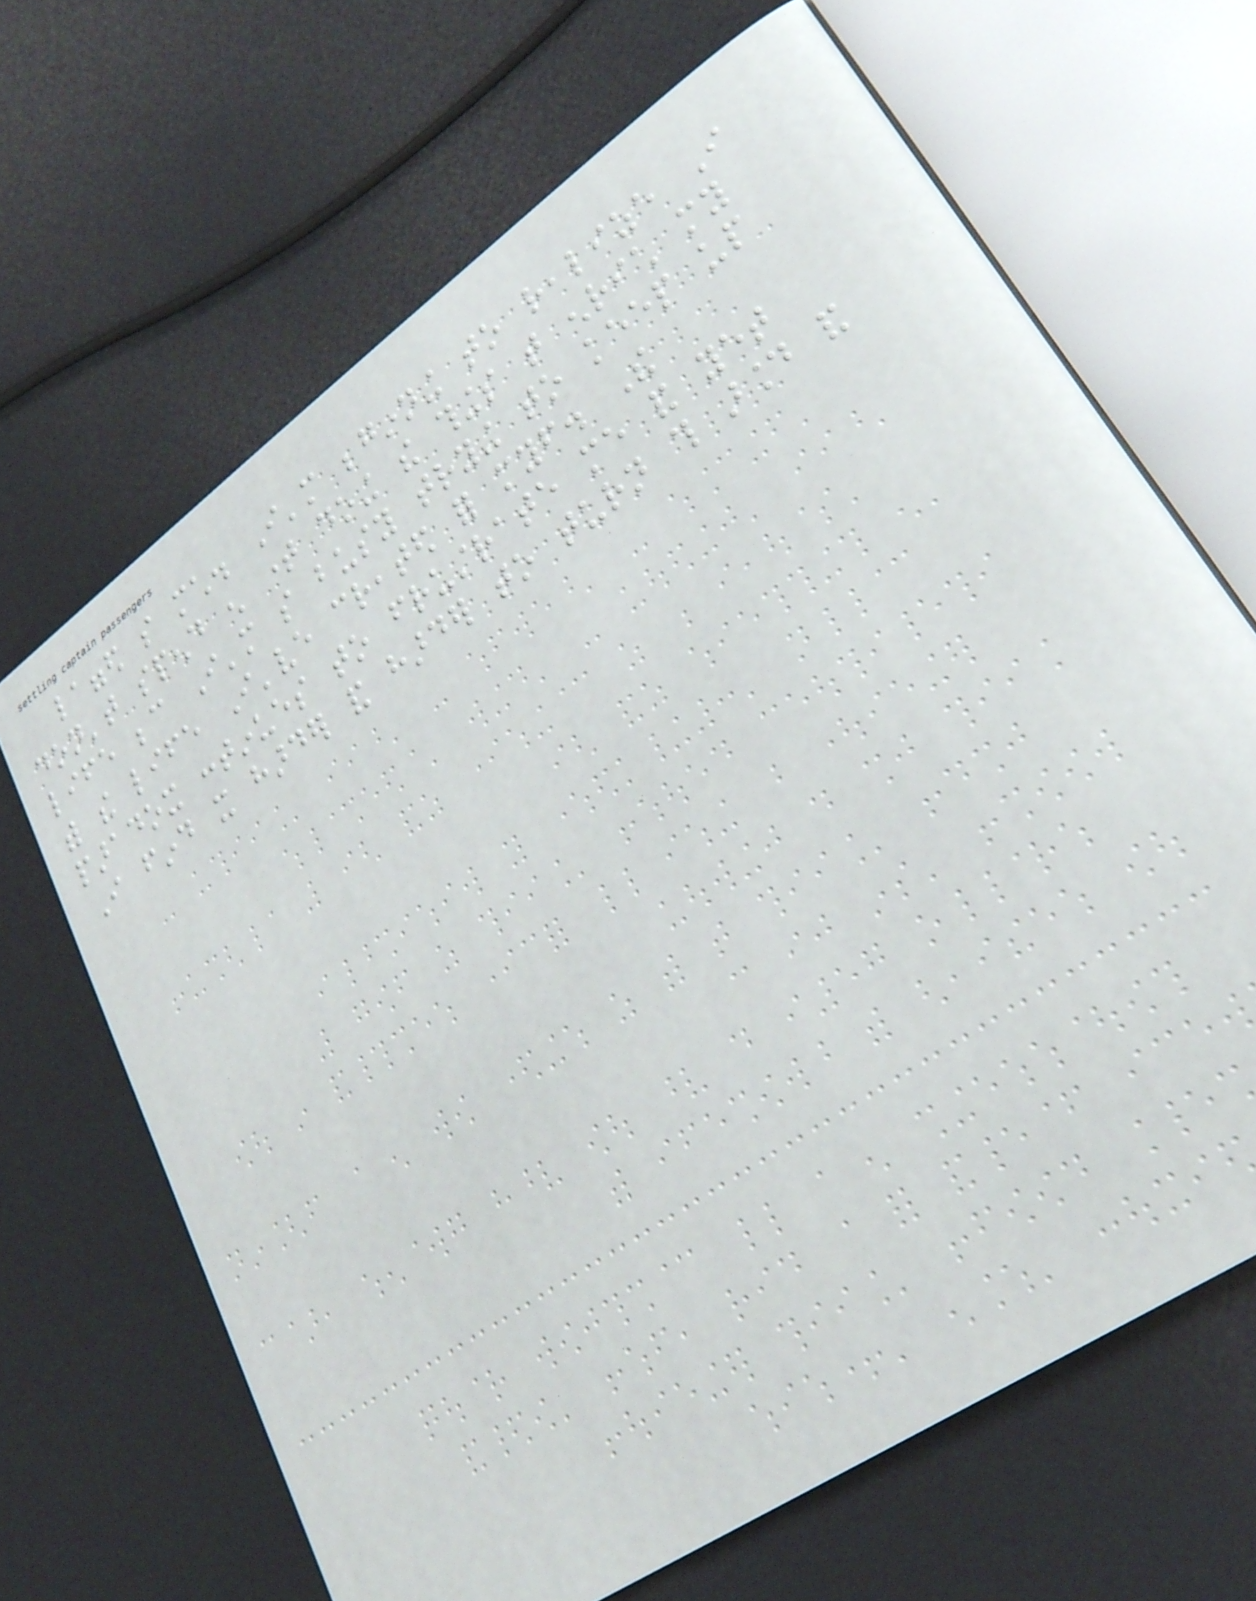lagged so much. I'm beginning to realize I
don't spend enough time doing the things that enrich my
life because I'm so busy trying to keep up
with the life I've created for myself. The
paradox continues to frustrate me and yet
I find it harder and harder to turn this around and
